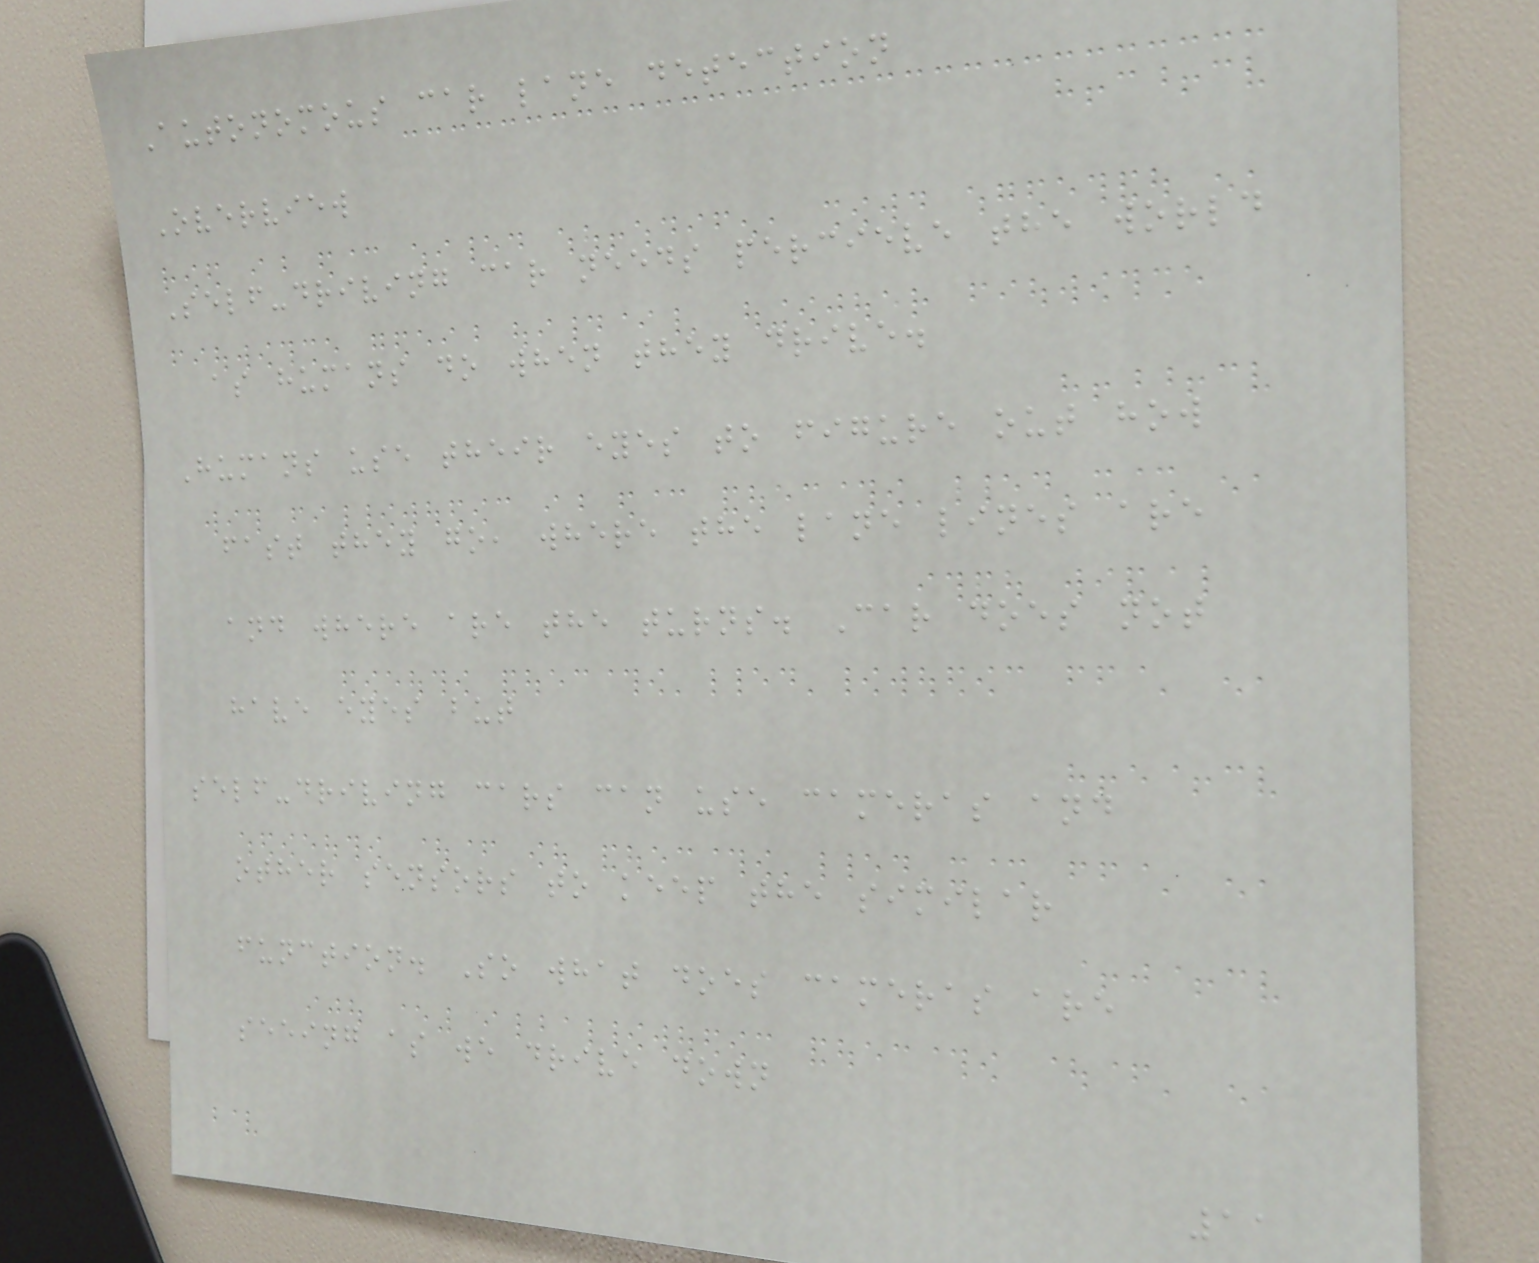Autonomous car lane detection
Overview
Self-driving car needs percieve the world
as humans do when they drive.
Humans use their eyes to figure out how
fast they go, where the lane lines are
and where are the turns. Car does not
have eyes but
self-driving cars can use cameras and
other sensors to keep the similar
function. So what does cameras are
seeing as we drive down
11
